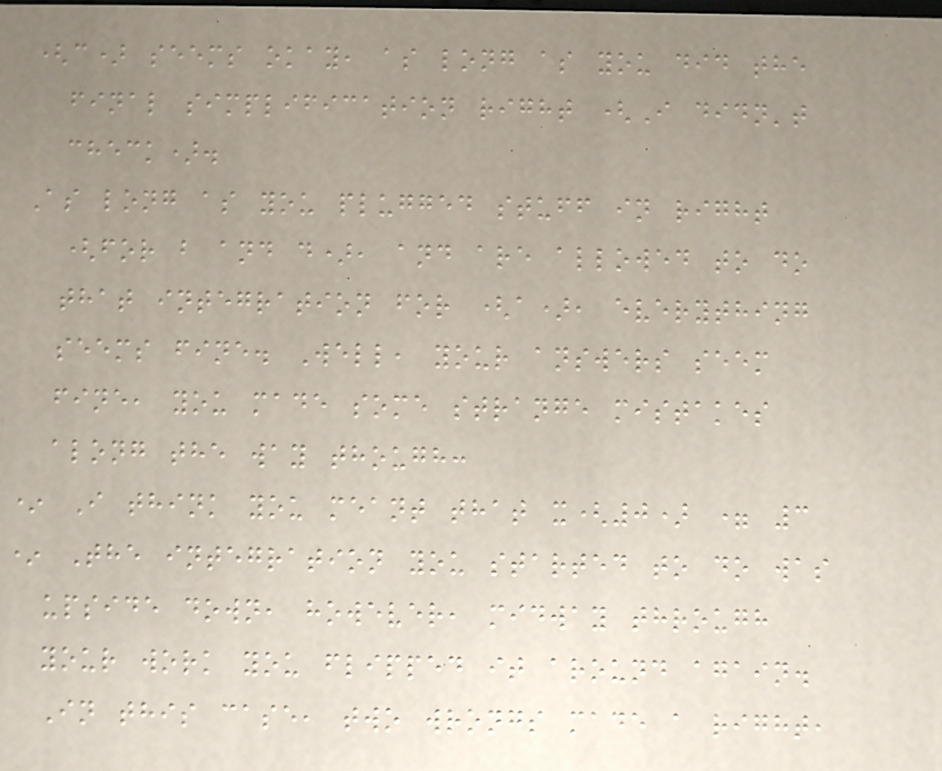(c) seems okay, as long as you did the
final simplification right (I didn't
check).
As long as you plugged stuff in right
(for b and d), and are allowed to do
that integration for (a), everything
seems fine. Well, your answers seem
fine, you made some strange mistakes
along the way though:
* I think you meant that x(0) = 3
* The integration you started to do was
upside down, however, midway through
your work you flipped it around again.
In this case, two wrongs made a right,
